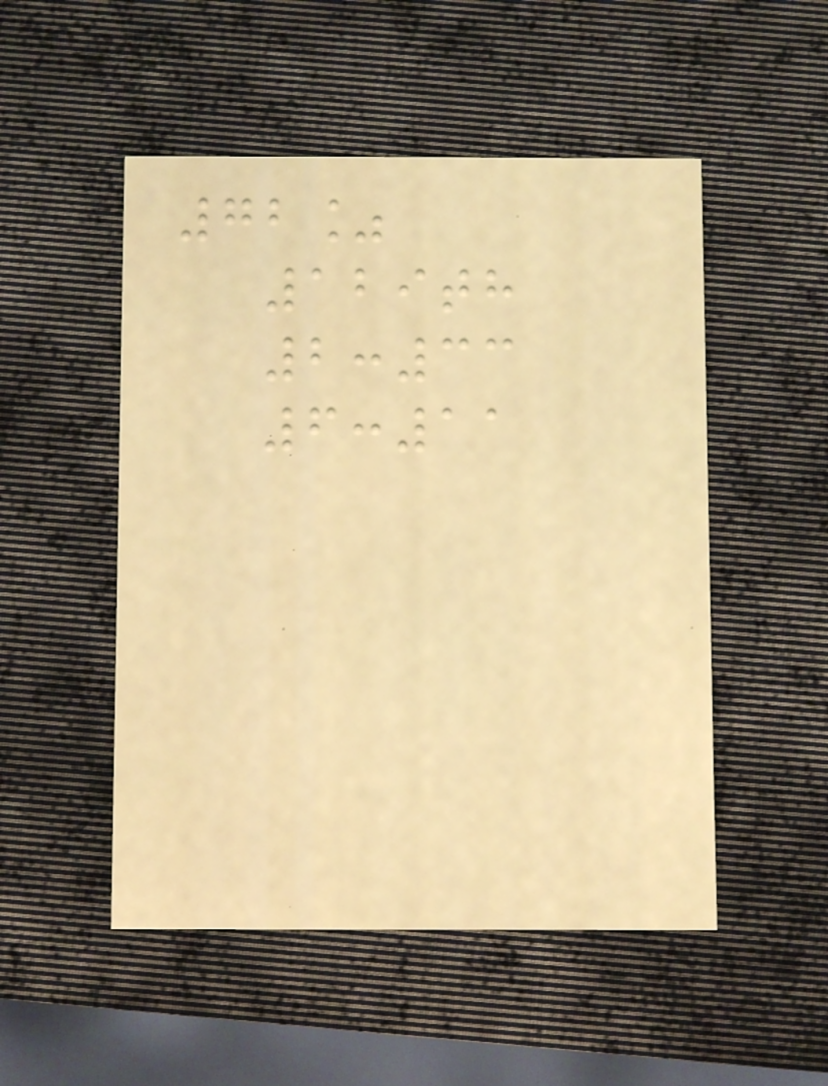72%
129th
2:33
6:11
